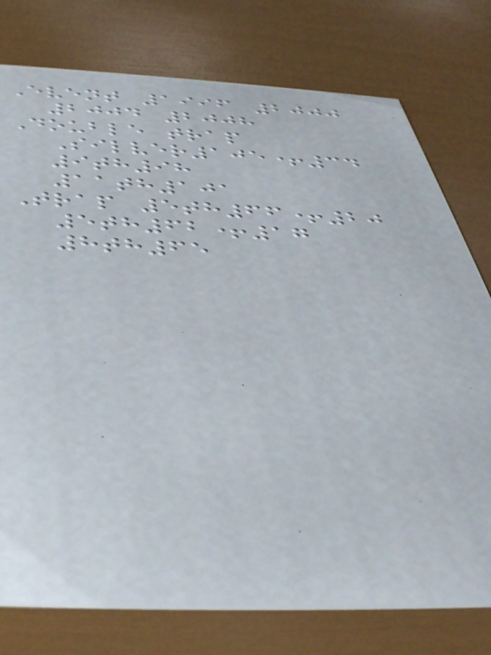Event 1996 2000
2004 2008
Double trap
Silver105+34
9th98
11th101
Trap 5th66+20
5th62+17
8th65
